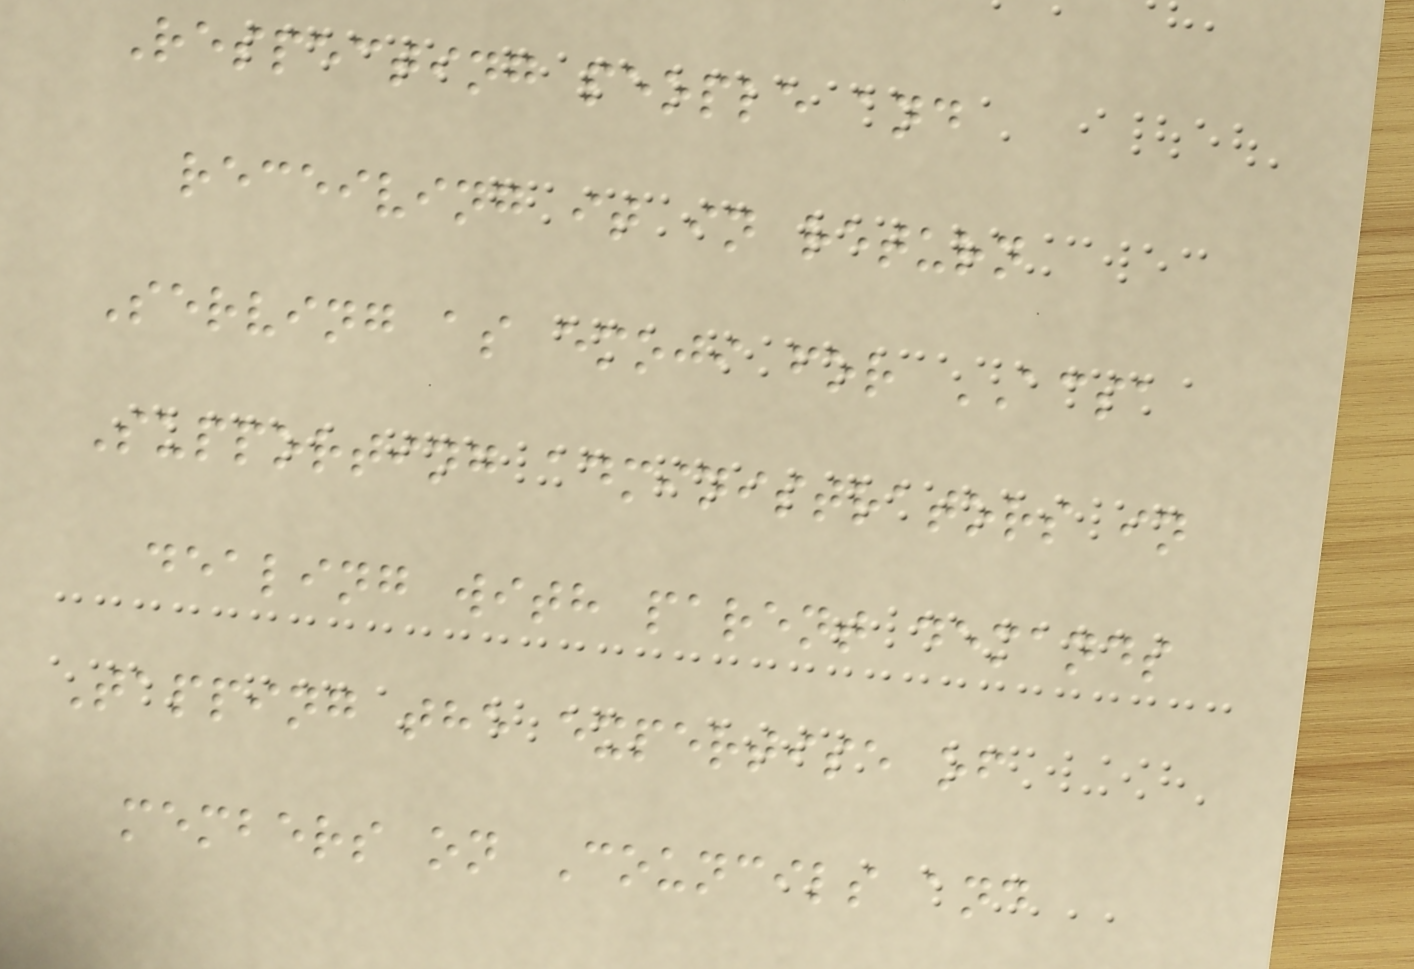Respecting people and
receiving it in return
Serving as emoji for ACSA
Supporting administrators in
dealing with parent demands
Tapping the expertise of
members on Councils and
